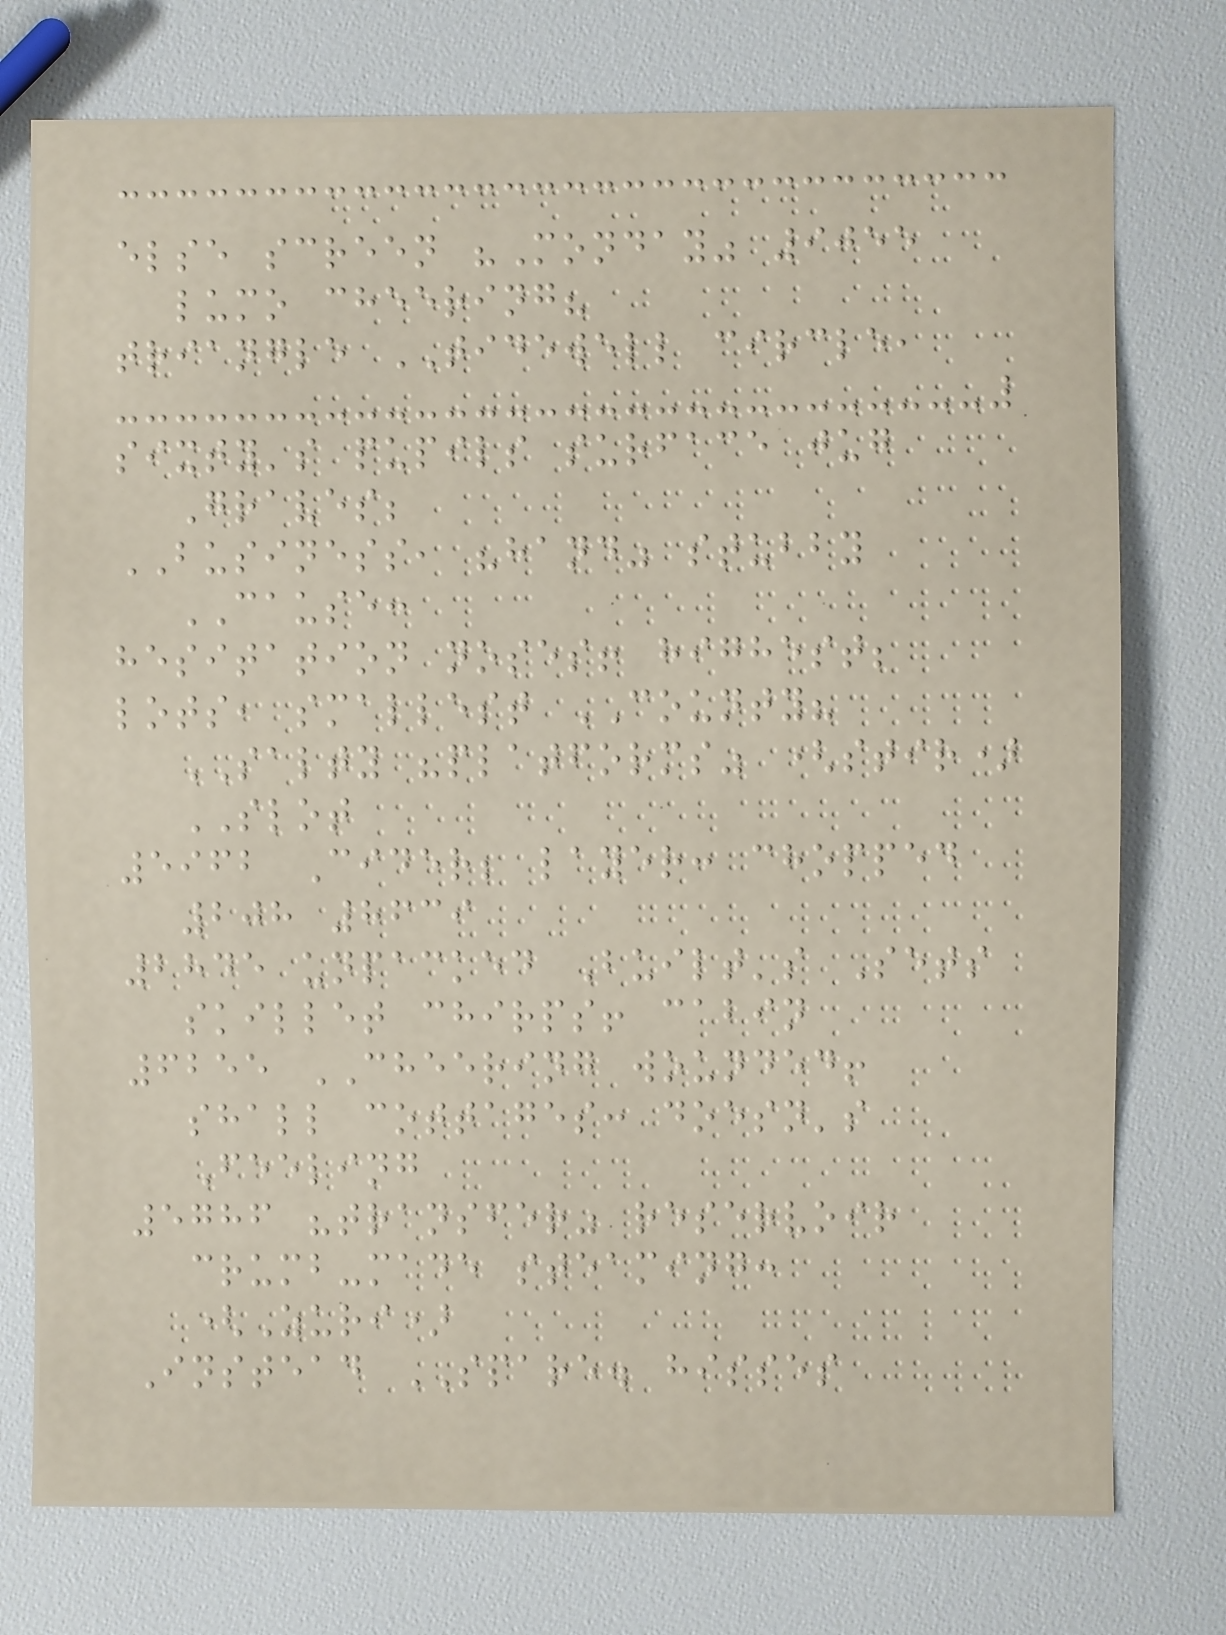else screen "Monday" 9055
lumo cheering?
triangle TIDEWELL circle,
sixty's pupils surface jug
Graves;
BUSINESS, "hand" stubby
CAUSE:
hesitation noses! highest;
lots, smallest COUNTY?
SALTY "platforms" (stir)
SLOT
5962 Cider; layer: chopped
208 8639
2845 unpacked Built's Sets
skillet chirps! cabin
6255 CHEERING wounded!
shall cottages: doesn's
Feeling
5786 "transfer" reservoir
crumb-made steaming:
(Zuri)
Instead SPARE. hisses
